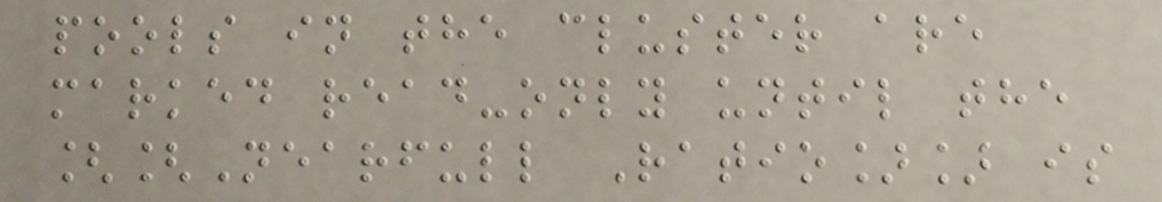pools in the cluster are
marked read-only until the
[[Nearfull Ratio]] is
